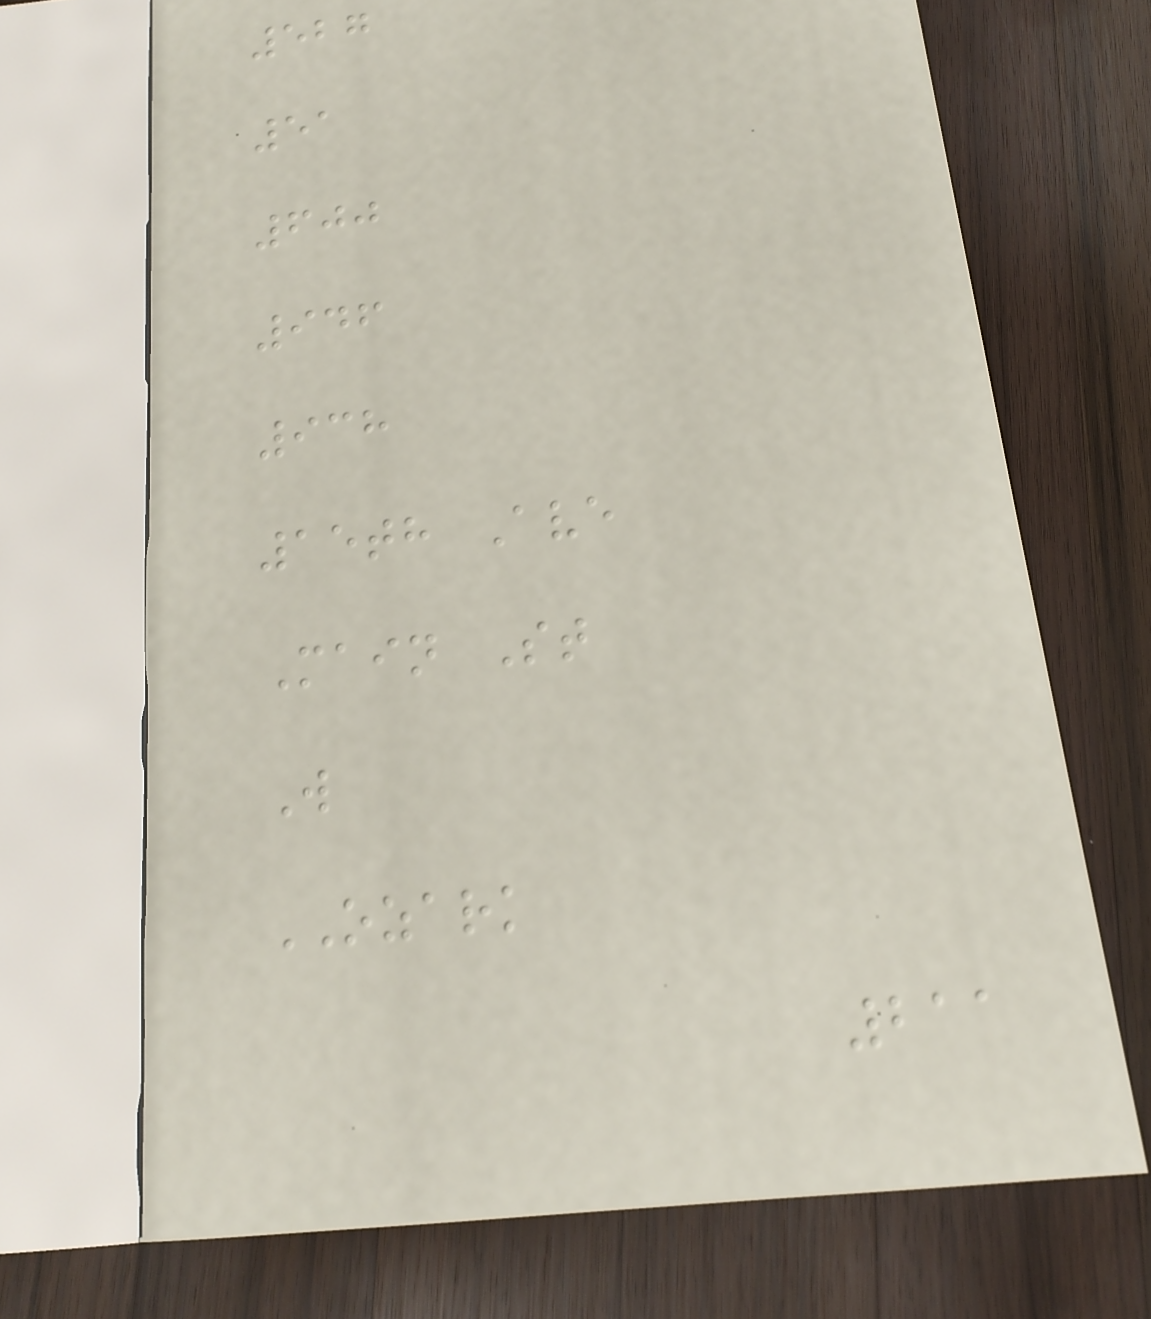527
51
600
946
938
15th Ave
Main St
W
OZARK
211
